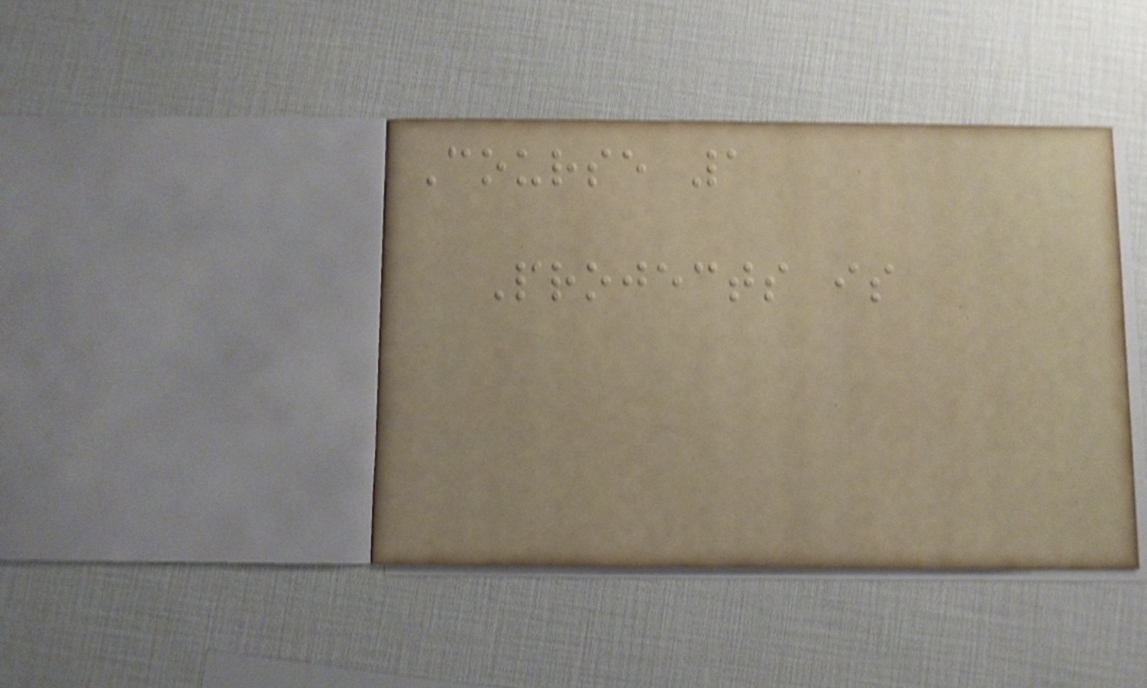Course 1
Projects is
